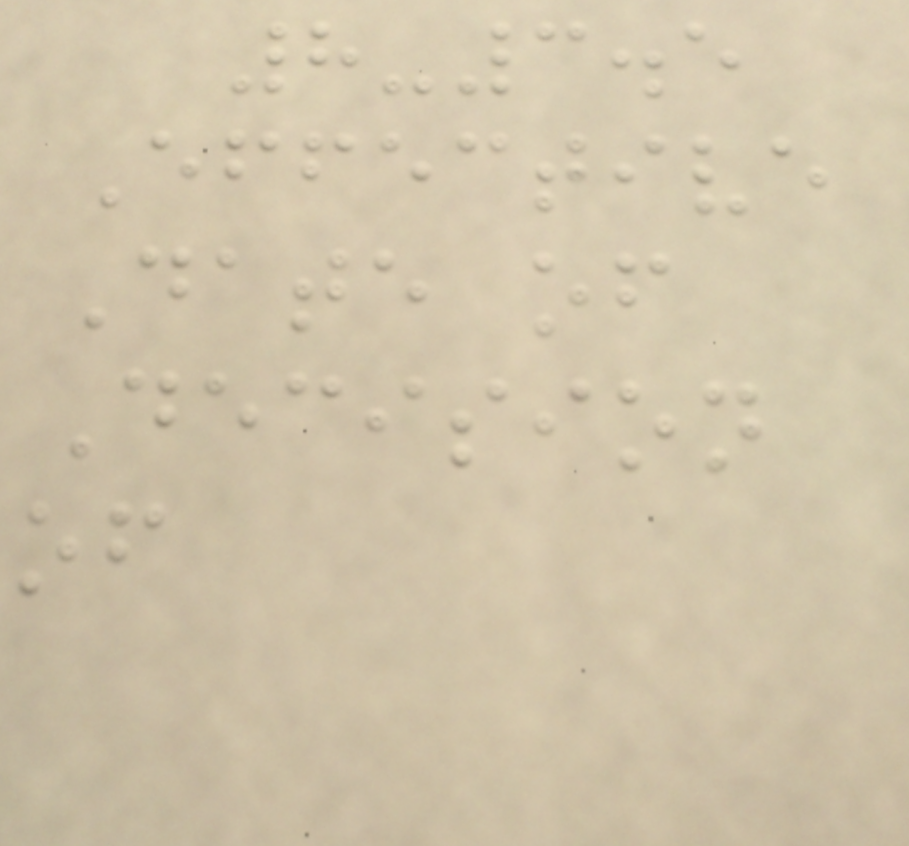8-3.5
Effective
Date of
Decision
of
